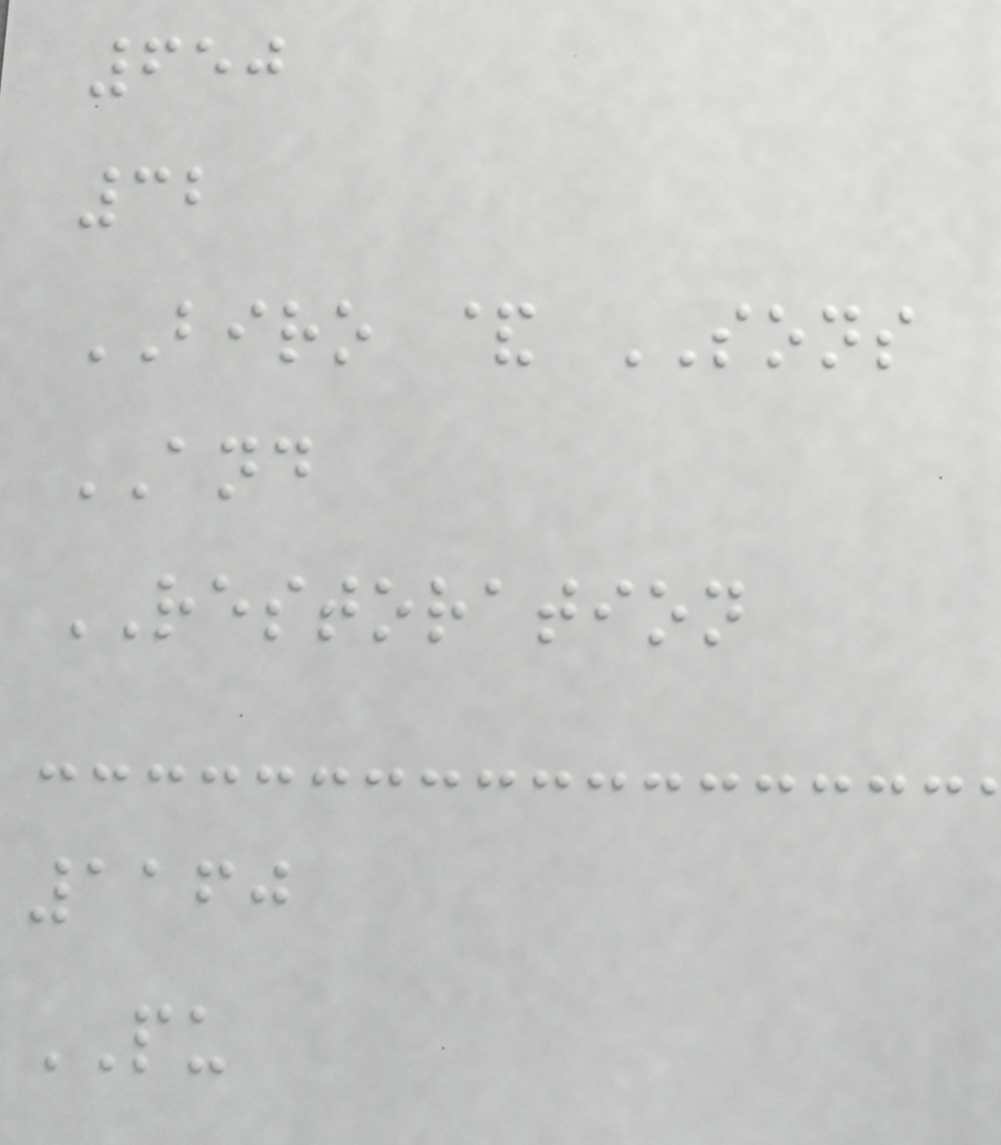650
32
BIRO & SONS
AND
RESTORATION
1160
PU
